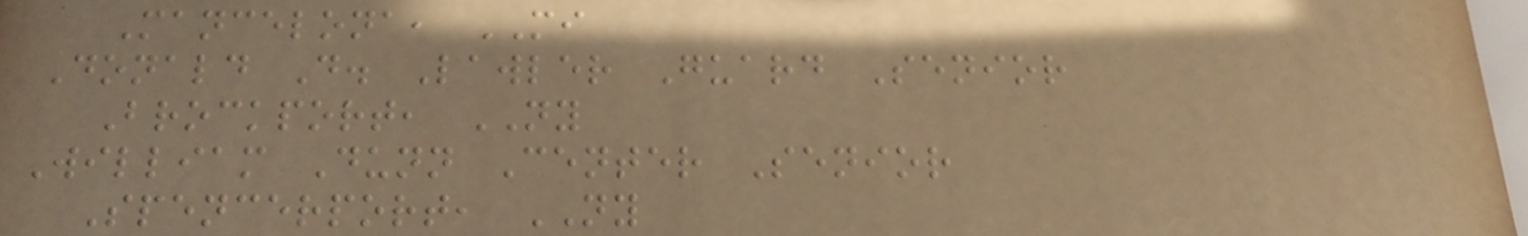Mancelona, MI
Donald D. Lawler Guard Senior
Brockport, NY
William Dunn Center Senior
Spencerport, NY
